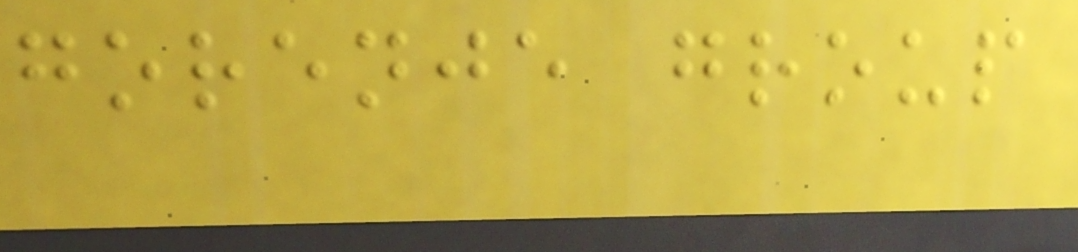gorenje group
